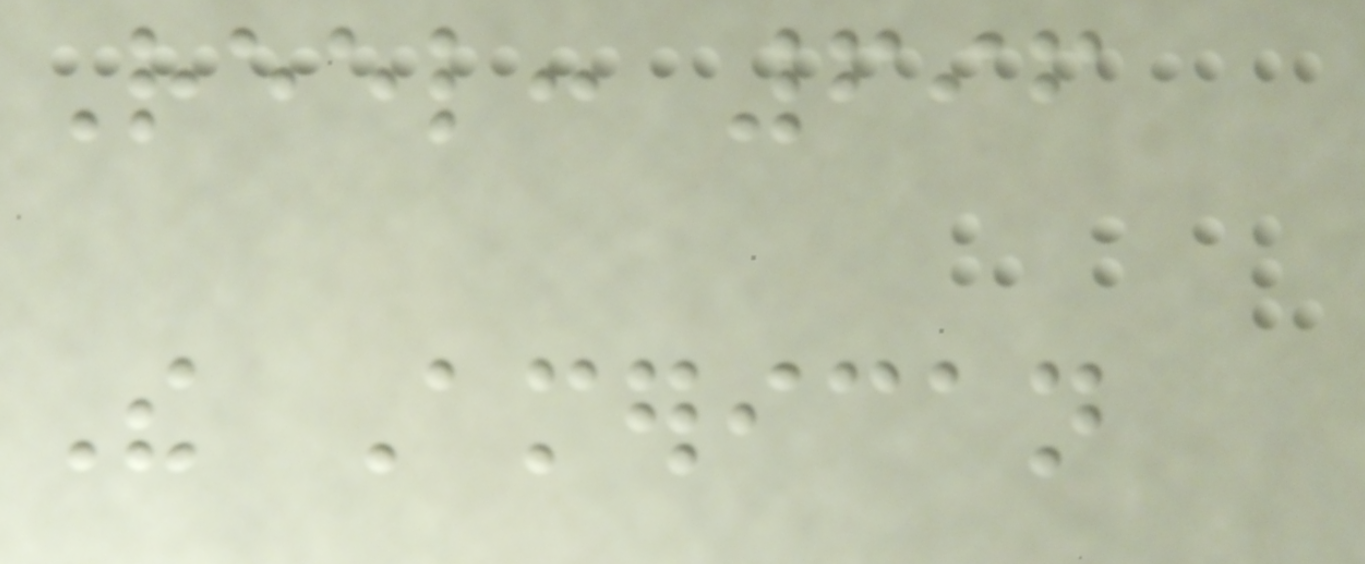Reel: 696
The American
